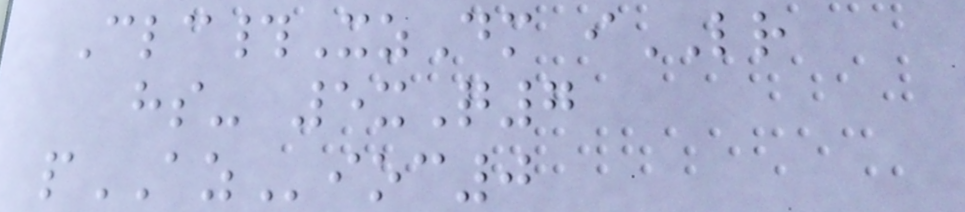Clc#XzDm iLR
hs- 5xQ7
pAZioc0
